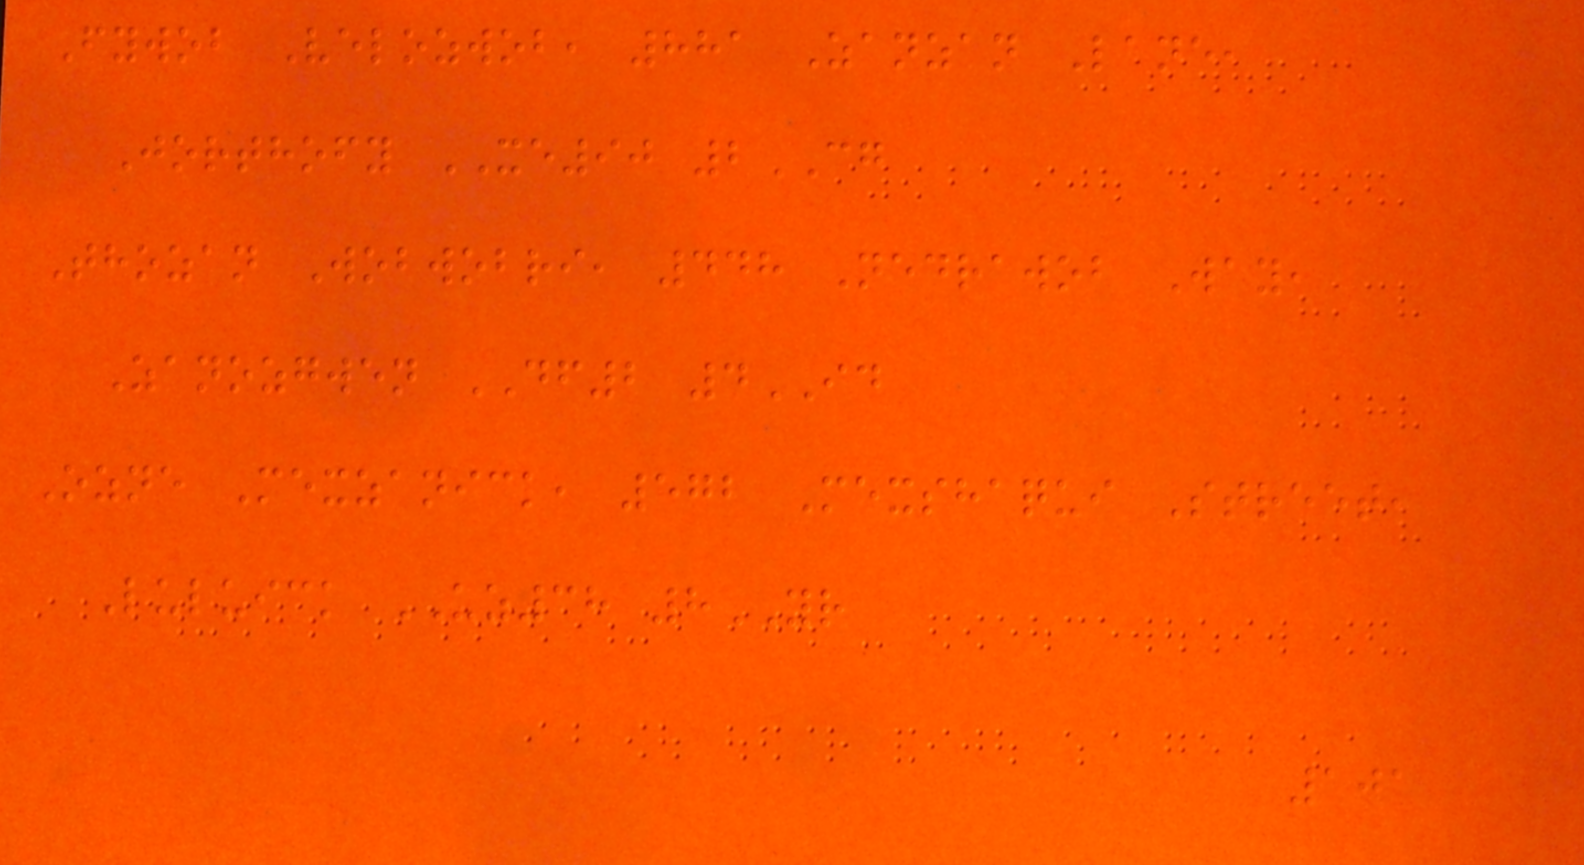Fywob Velozwob, 881 Zanzan Lane,
Jorthofy XE90 2CG
Thozan Wobwobri, 448 Nedrawob Way,
Zanozgwen DF2 4ID
Ozne Mexzanick, 572 Mexshaqui Street,
Luluick UZ38 8YR
101
